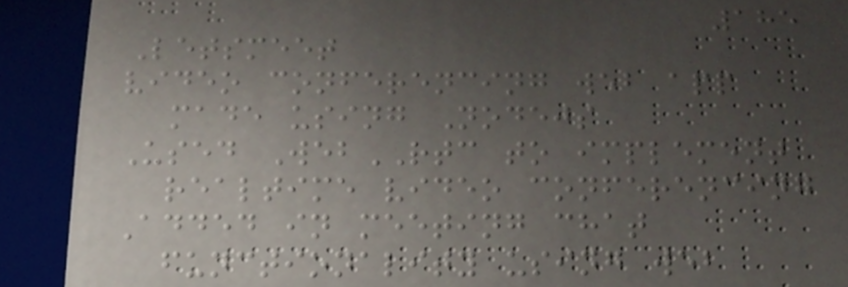185
Letsmeet
video conferencing web app
made using Nodejs
Used WebRTC to implement
realtime video conferencing
Added in meeting chat
functionality using web
